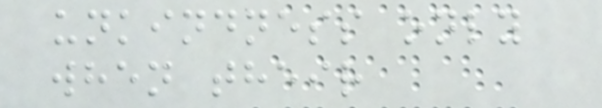unkindness only
when their
